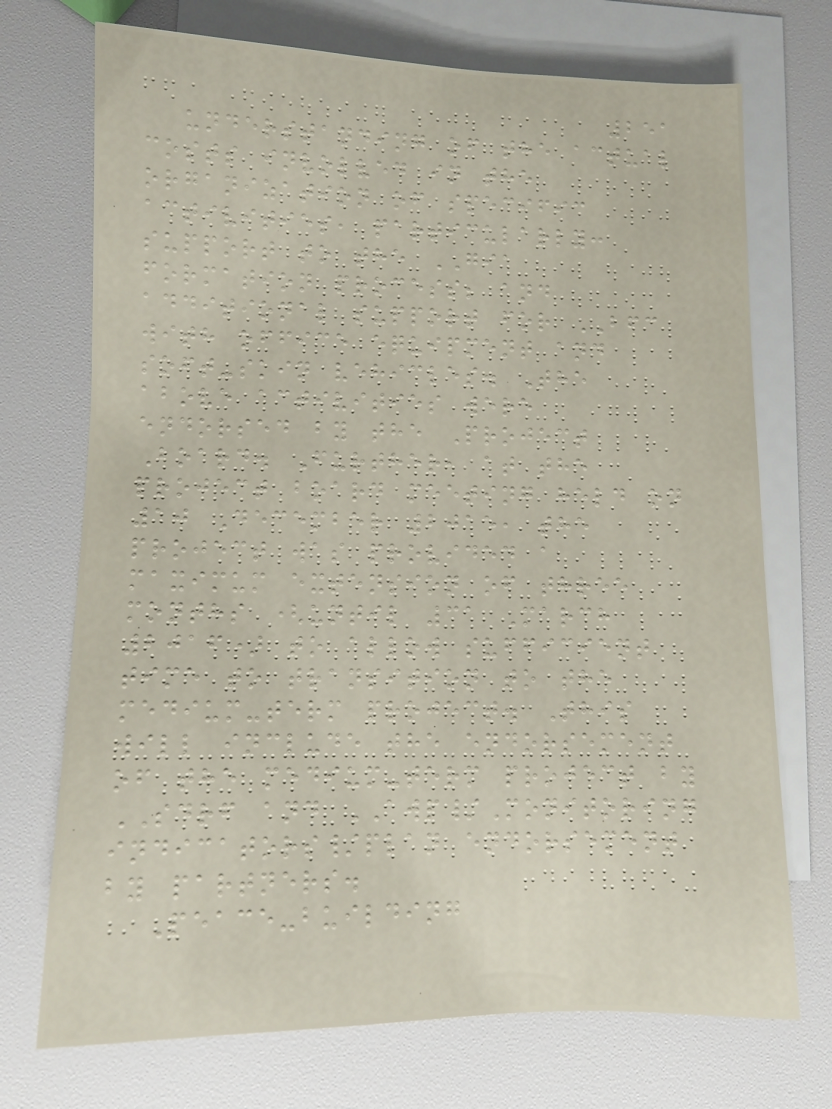251
understanding of the actual
costs involved in the
organization of specific
activities, particularly:
support to the GIA
formation process; and
additional support for BFC
with office equipment and
soft-skin vehicles. The
above activities were
endorsed by the Project
Board. Further, at the
project board meeting held on
10 December 2015, the
project was provided a
maximum extension of three
months (until 31 March
2016) to allow sufficient
time to transition to the
medium-term project. This
will include the endorsement
of the medium-term project by
SDRF and AWP/Monitoring
indicators/plan endorsement
by partners.
Peace-building
